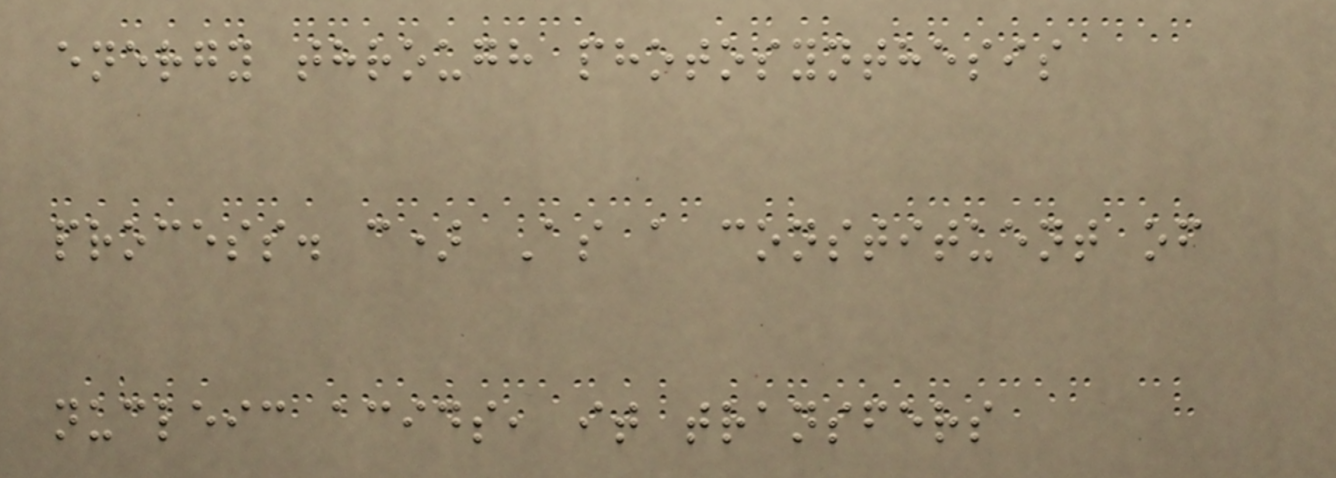energy through photosynthesis
process. c) As a constituent of
nucleic acids, it transfers
